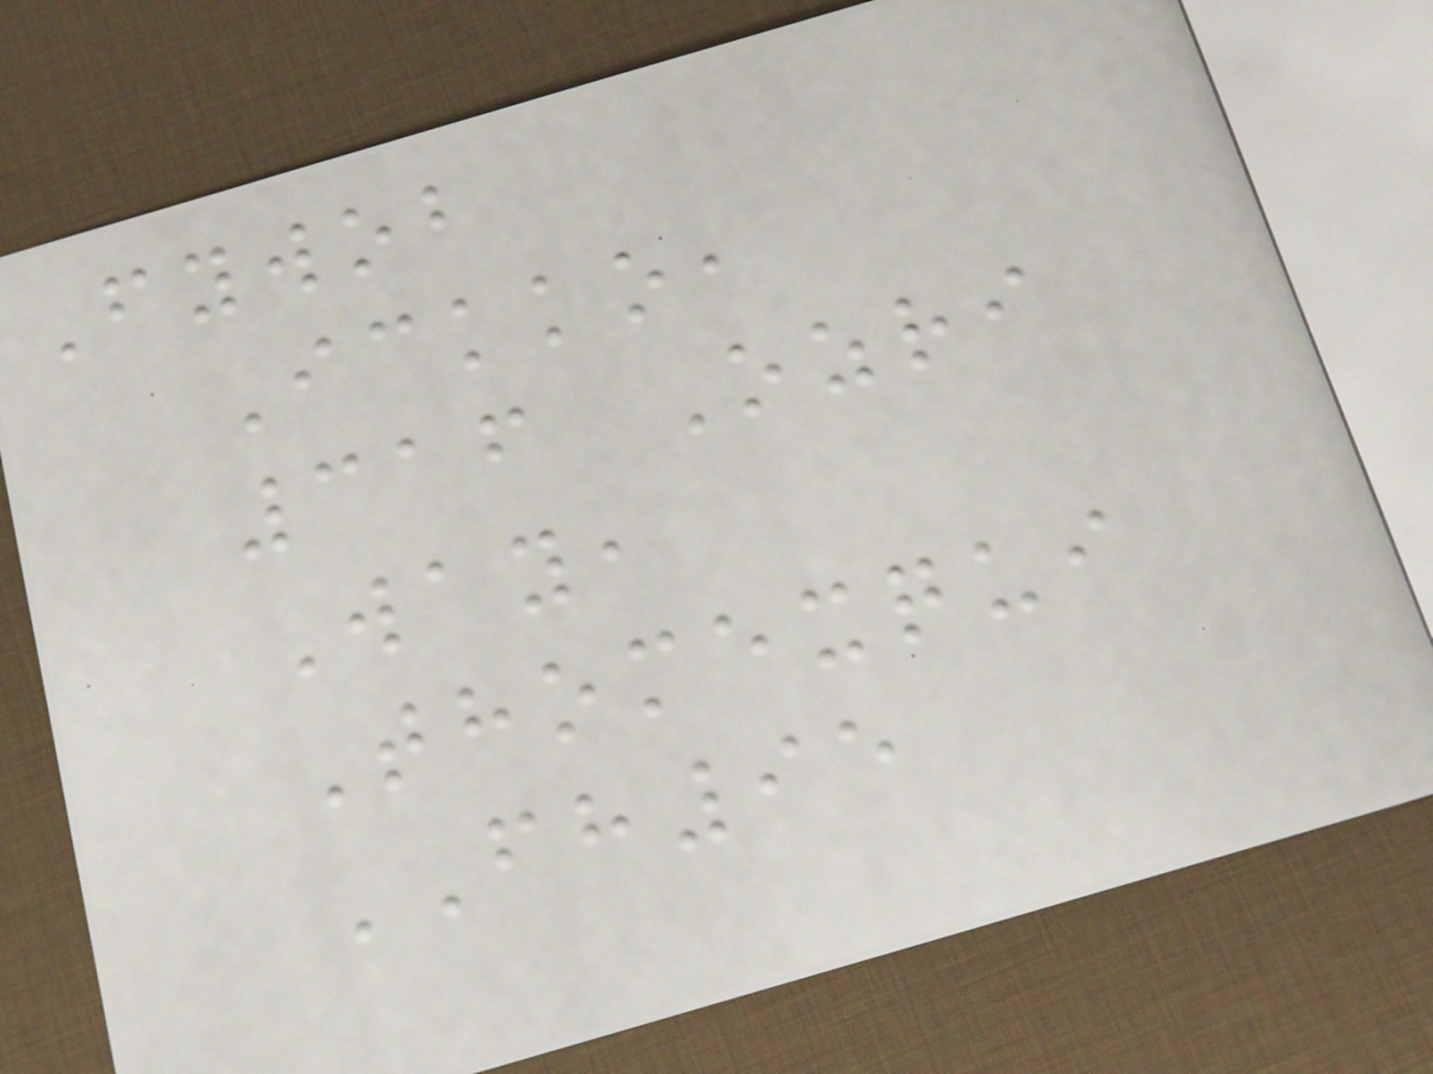Fywob
Ickko,
316 Ozri
Way,
Thomexqui
FH95
